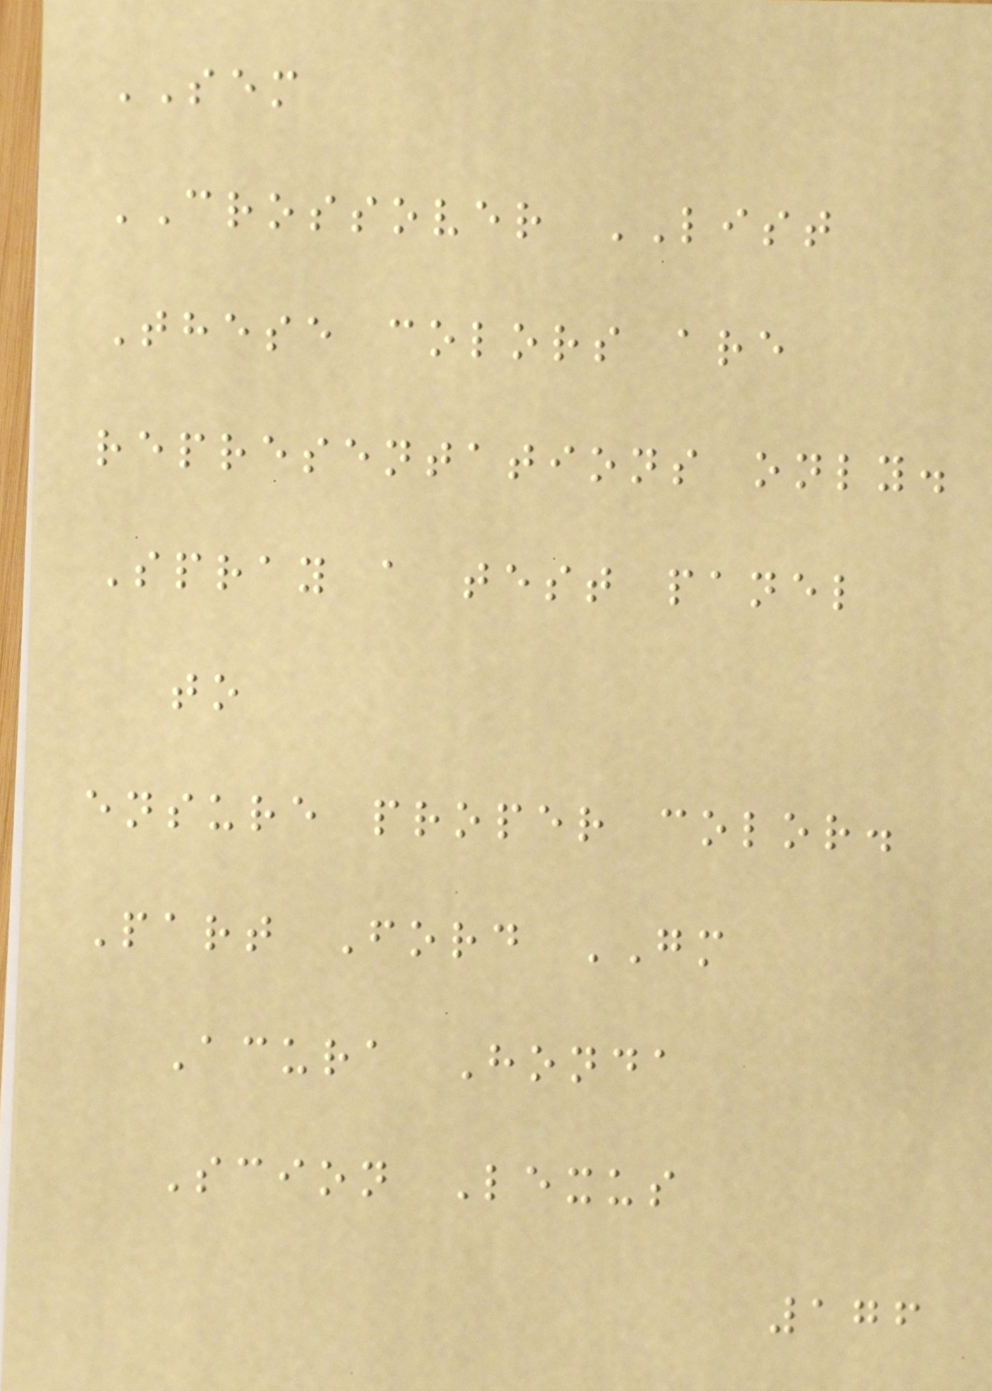SEM
CROSSOVER LIST
These colors are
representations only.
Spray a test panel
to
ensure proper color.
Part Ford GM
Acura Honda
Scion Lexus
176
